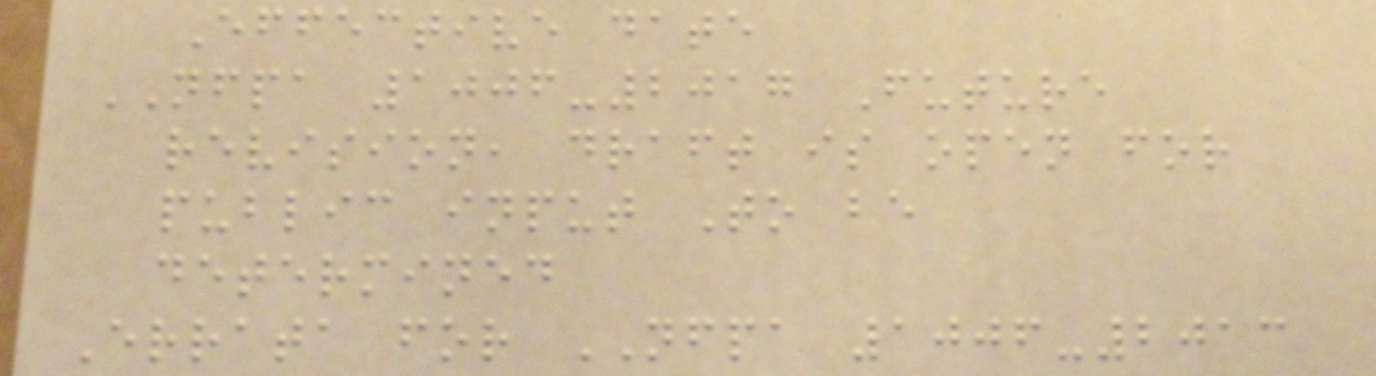Effective date
NFPA 1006-2017 Future
revision, draft is open for
public input To be
determined
Errata for NFPA 1006-2013
